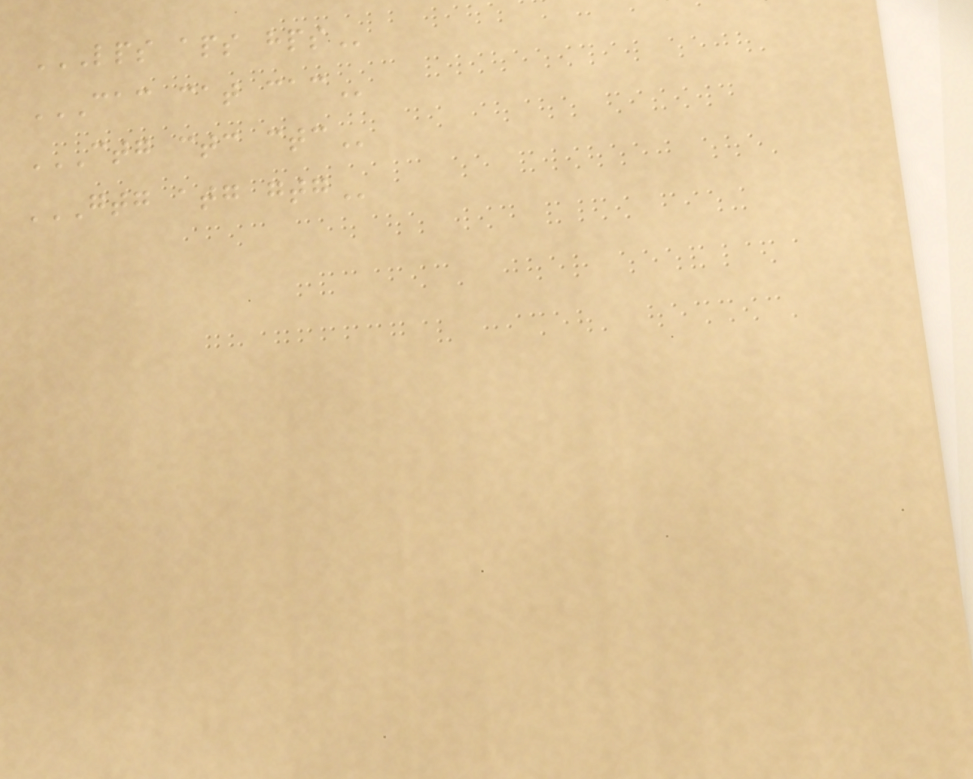LPS APS HPS
CAC CAT CAC
CTG CTC CTC
GTG ATG GTG
